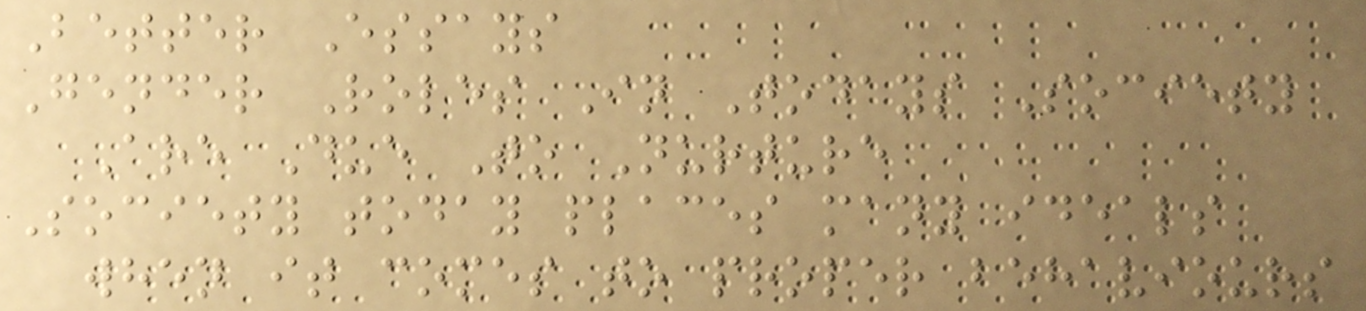Better Essays
Gender Roles In Todays Society
Are Due To Nurture
Society today places many ideals
when it comes to proper behaviours
